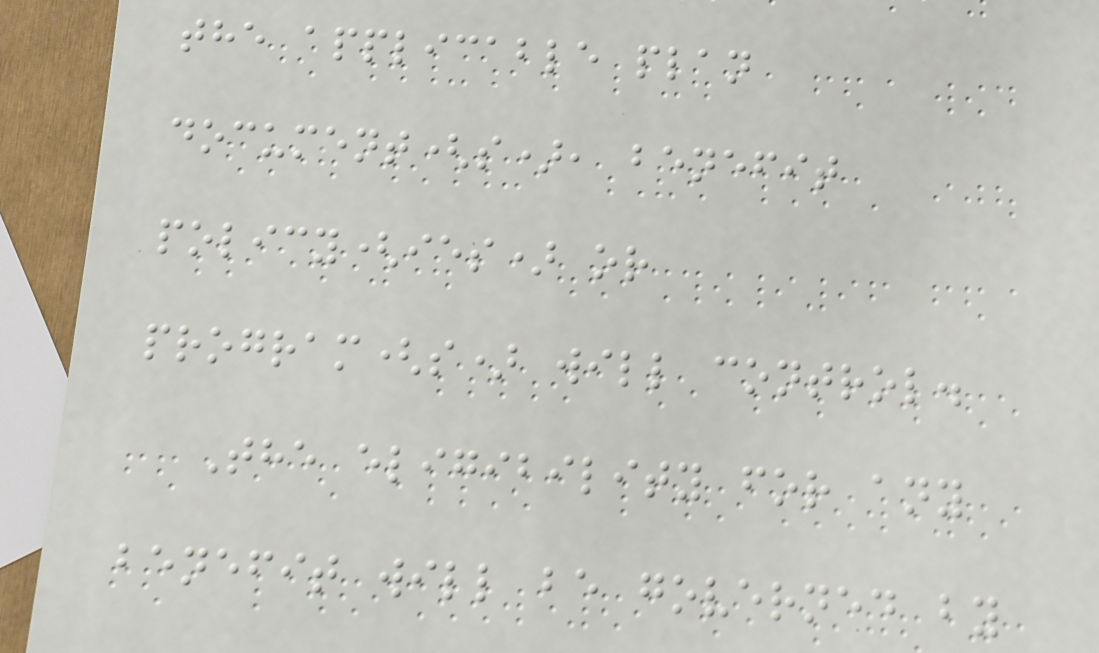the applicable plan
document(s), benefit
policy(ies) or
program(s) will control.
The eligibility for any
benefit will be governed by
